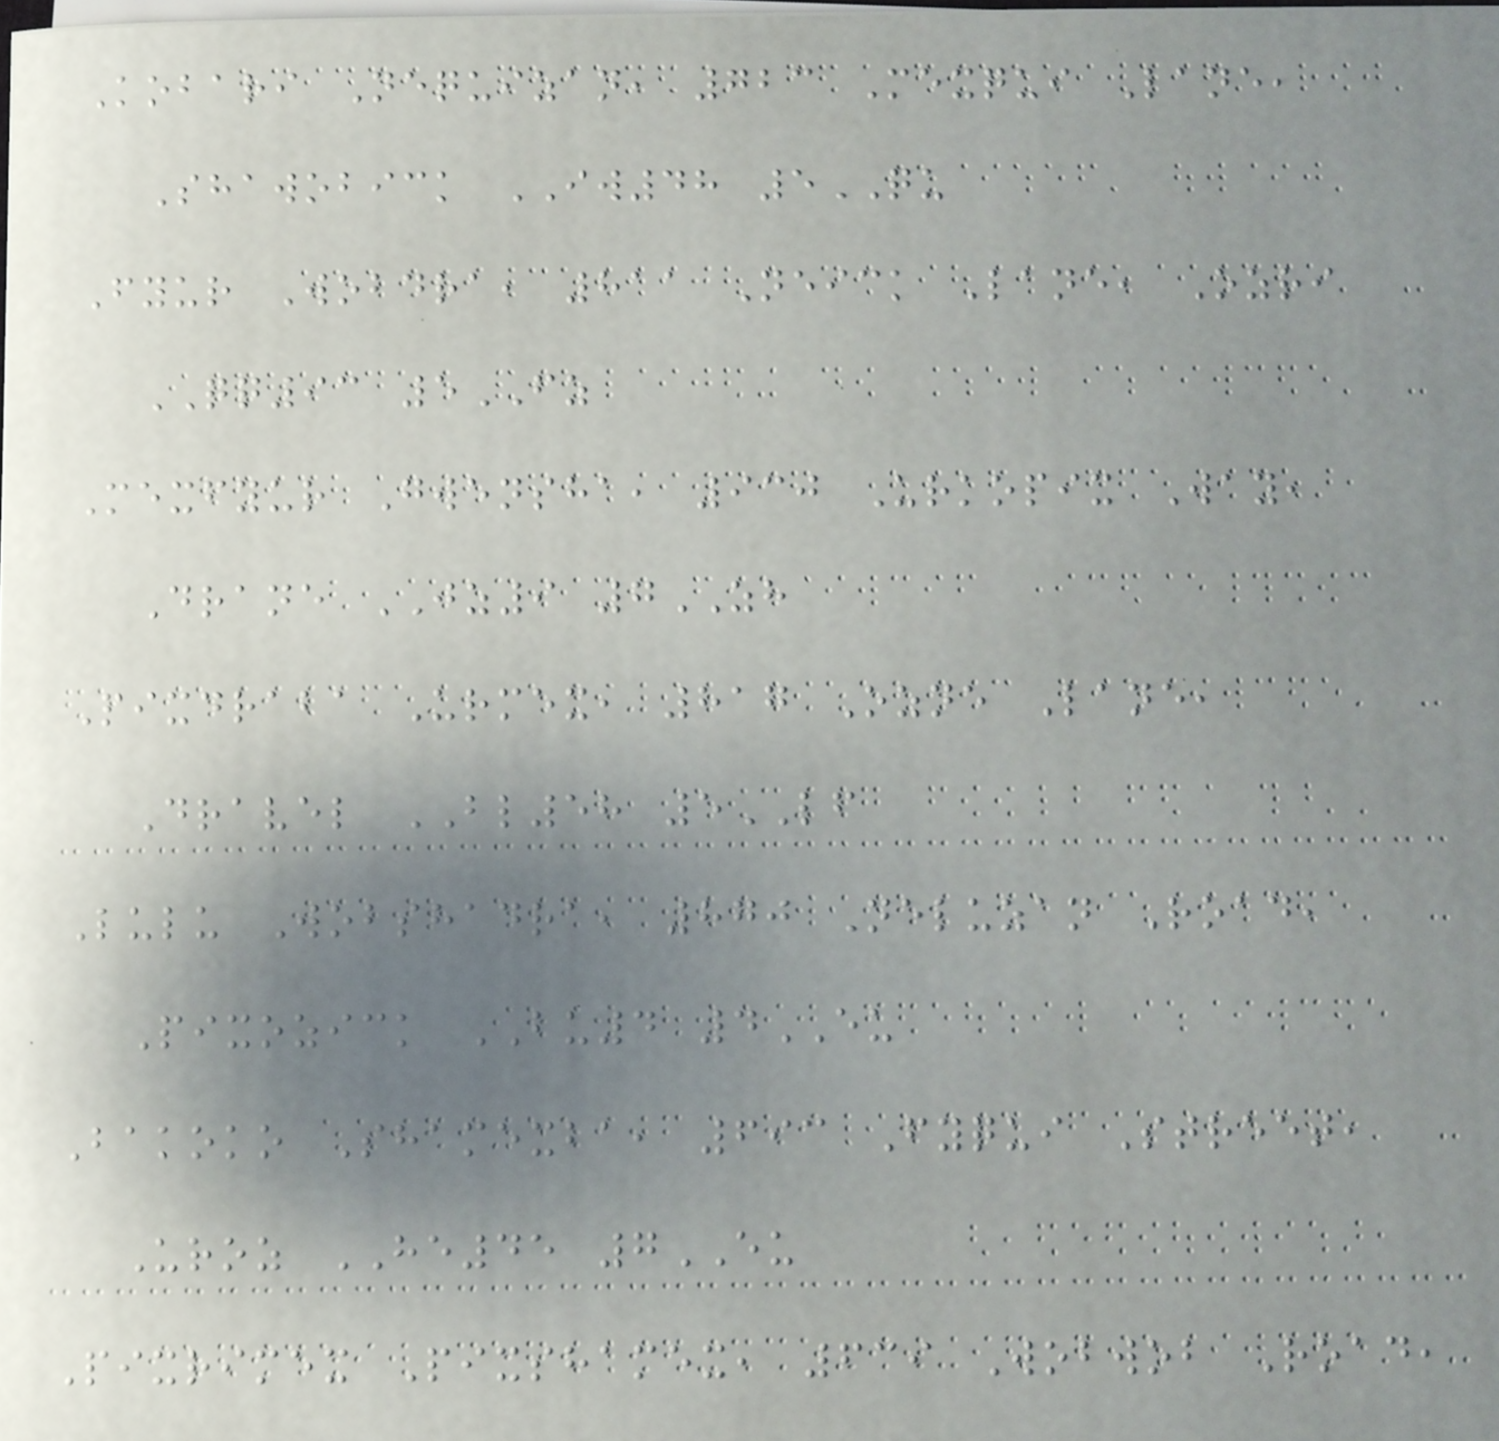Kobari Nequizan, 723 Mexqui Lane,
Shawobick IW48 5QU
Fyur Wobdra, 811 Neick Lane, Ozri
QQ93 5FZ
Mexfyur Gwensha, 930 Urkopix Way,
Drane JZ9 7ZH
Pixdraba Urmex, 817 Ozne Lane,
Dravel BL58 5LF
Lulu Wobshadra, 870 Neluzan Road,
Pixozick BU4 4EU
Bakoko Shamexba, 693 Fyqui Street,
Uroz HE45 7EU
Pixrimex Pixshamex, 639 Wobwob Road,
